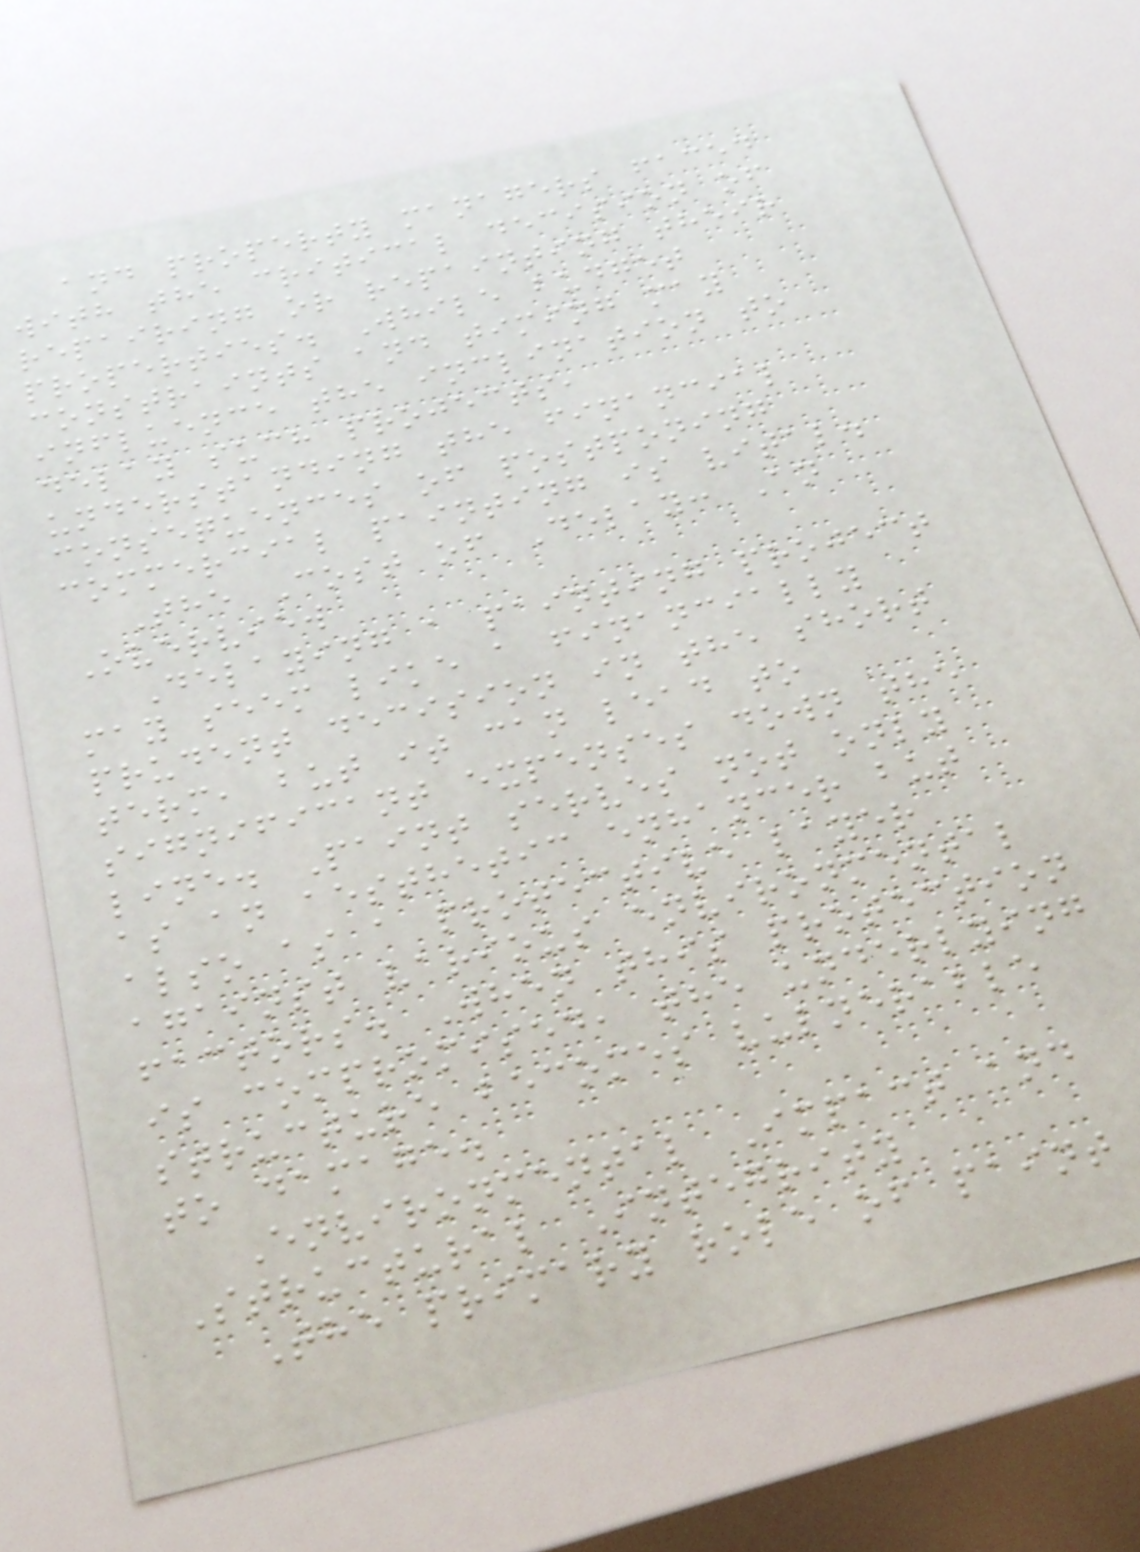and property managers faced
with the critical decision of
repairing or repainting their
properties. While budget
constraints and timing may
influence the inclination to
delay such projects,
understanding the financial
consequences of postponing
commercial painting is vital.
The Cost of Delay: An
Overview
Delaying a painting project
may seem like a financially
prudent decision in the short
term, but it can lead to
significant expenses down the
line. Paint serves not only
as an aesthetic enhancer but
also as a protective layer
against various environmental
factors. When this protection
is compromised, the underlying
structure becomes vulnerable
to damage.
Environmental Impact and
Structural Integrity
The primary role of paint
